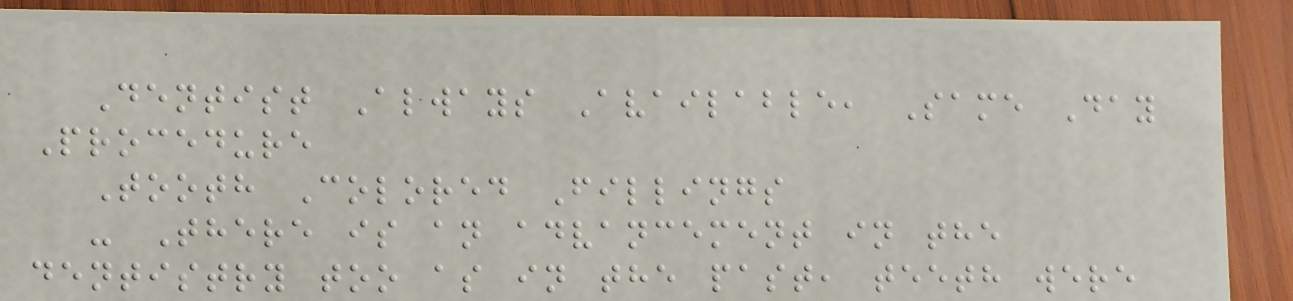Dentist Always Available, Same Day
Procedure
Tooth Colored Fillings
- There is an advancement in the
dentistry too as in the past, teeth were
